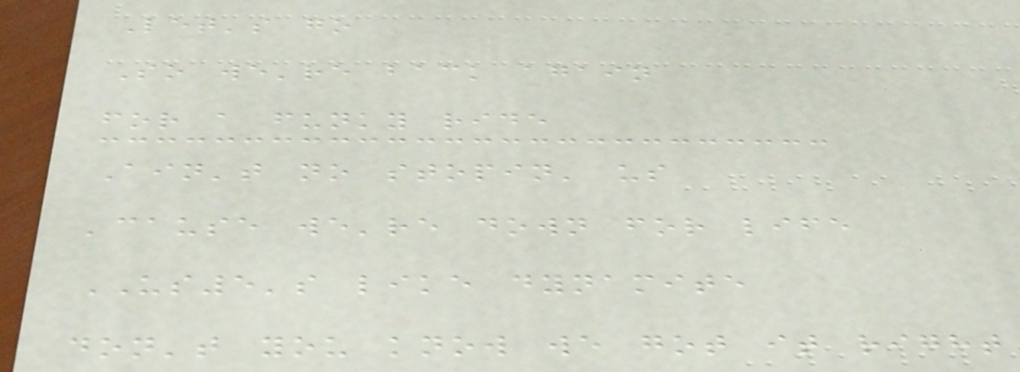Let's go
So we're back again
for a funky ride
Ain't no stopin' us
'cause we're down for life
US5's like dynamite
don't you know we got it right
